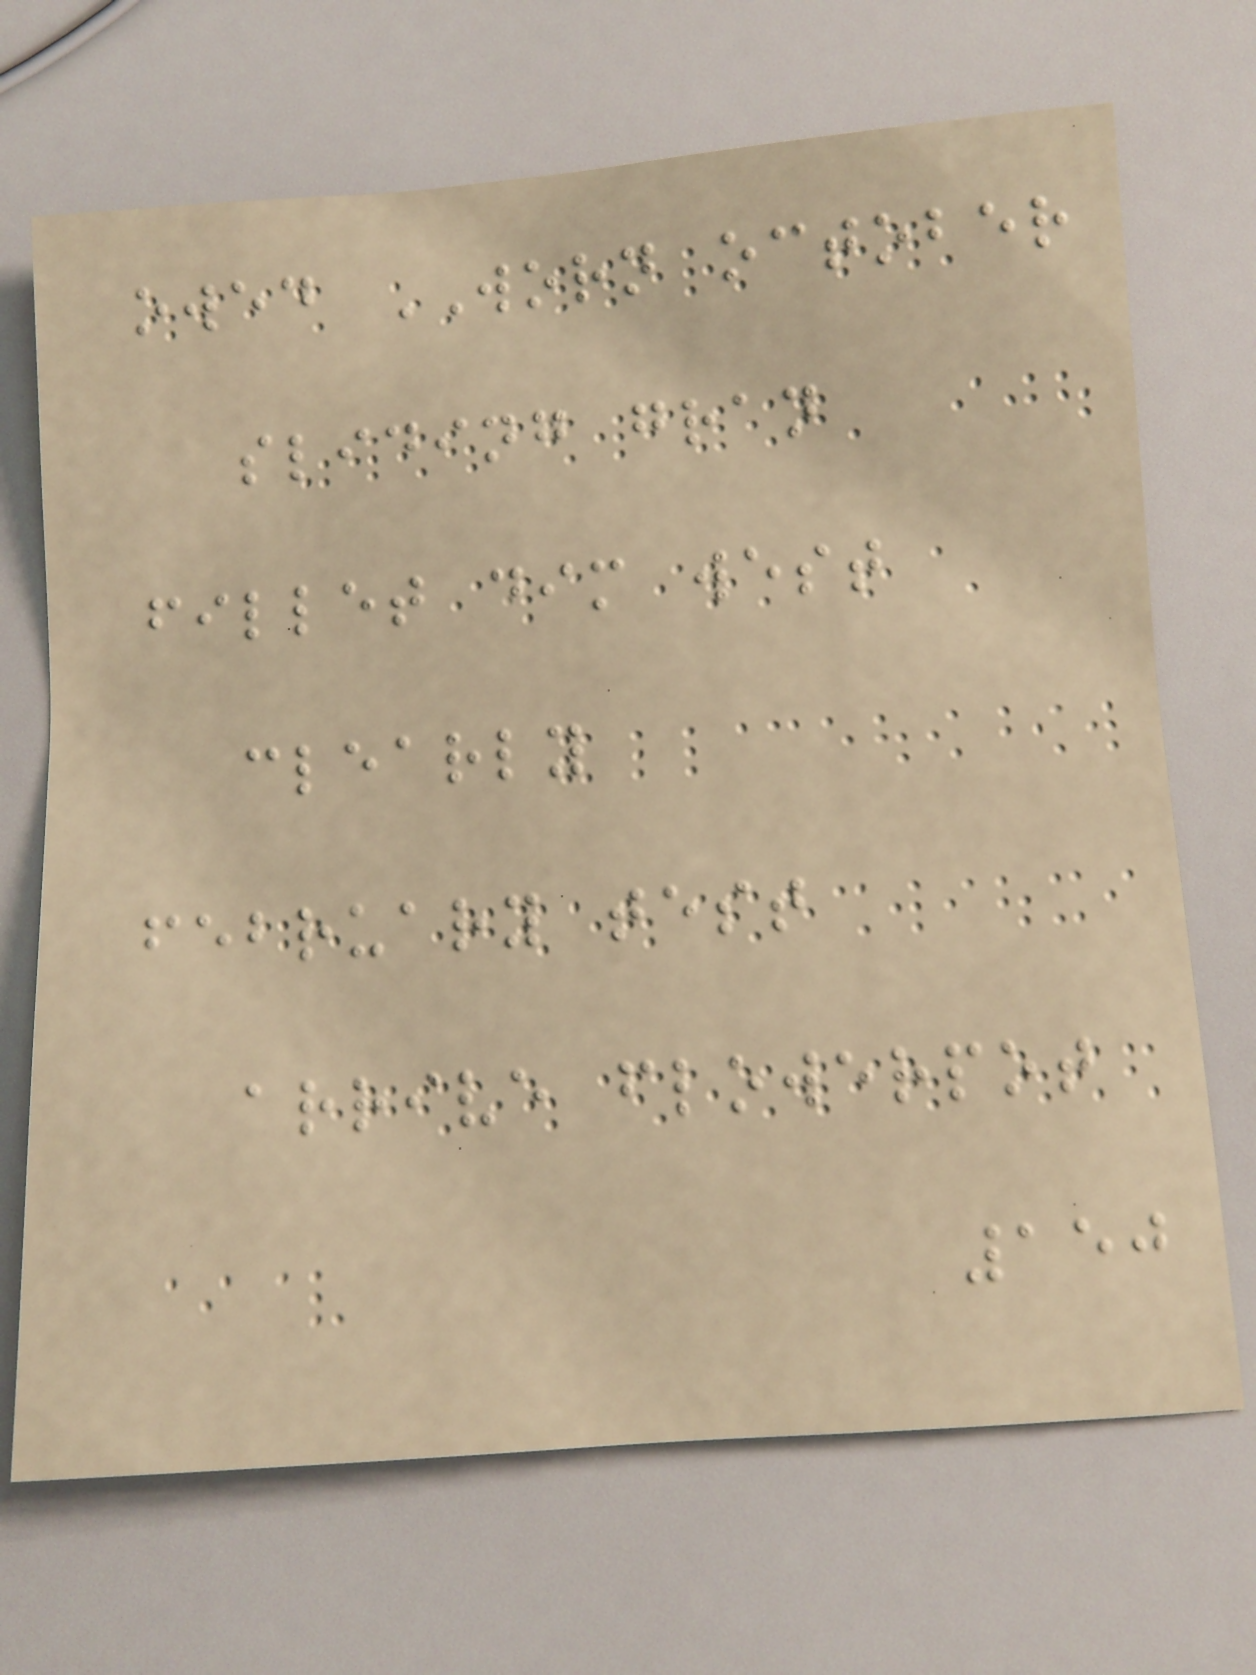owed WORN october
sliding gran
fillet dim west
clearly
february test
arrive flowerpot
150
